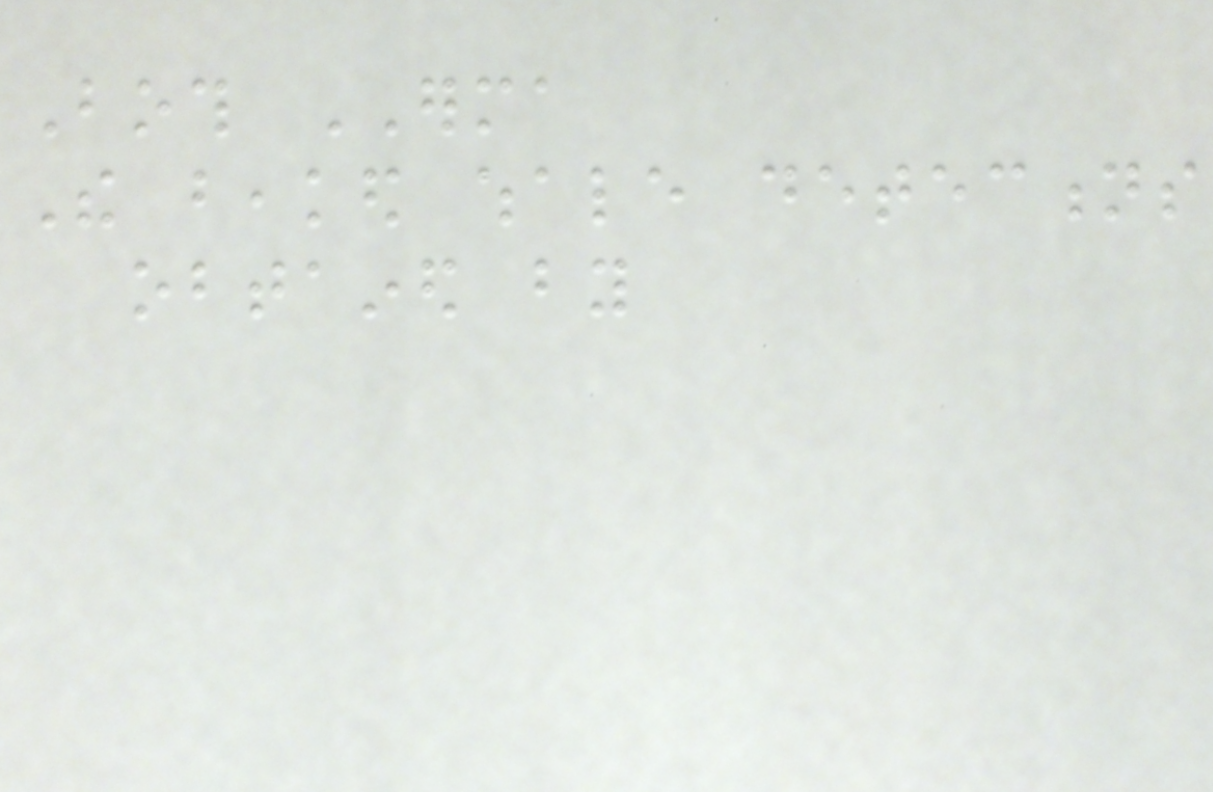Both ERMA
The beaked whale detections
obtained by
